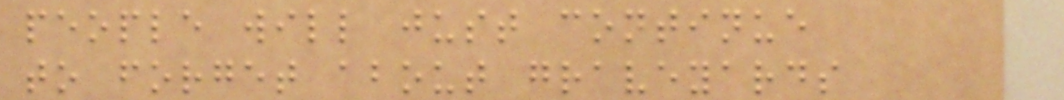people will just continue
to forget about graveyards
